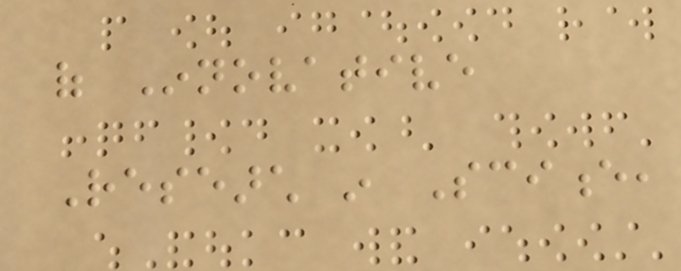of Innovative
Research in Science,
